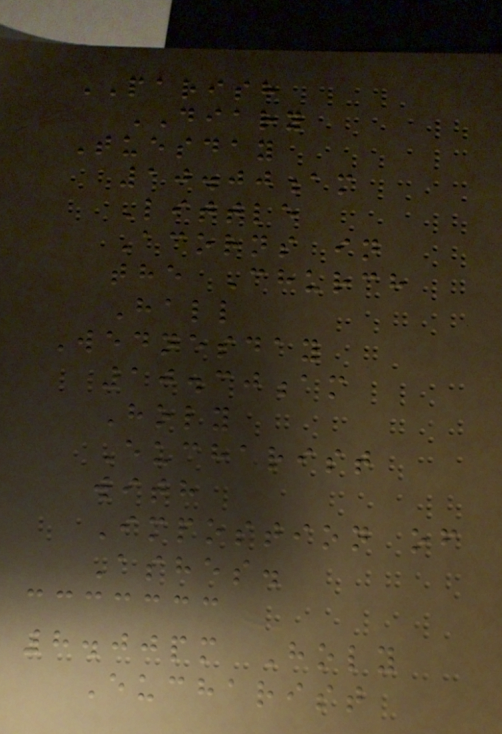PARISH
DIARY
Tuesday
10.00am
Little
Acorns in
the Church
Hall
Wednesday
10.30am
Holy
Eucharist
with
Impostion of
Ashes.
8.00pm Holy
Eucharist
